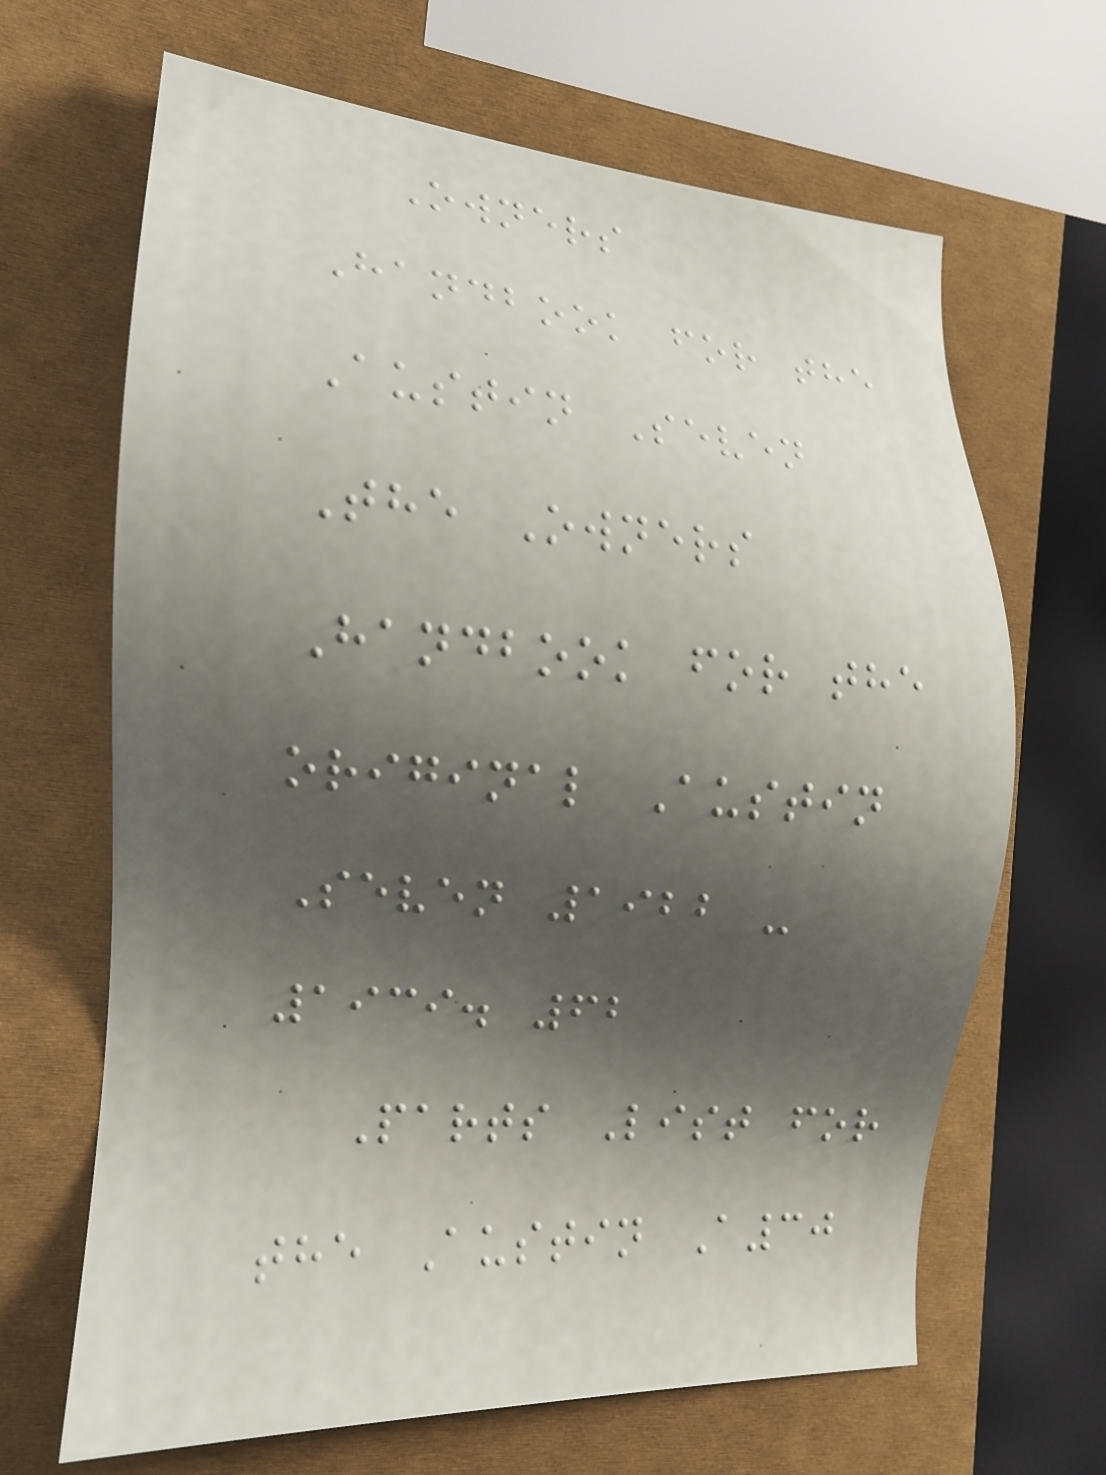Owners
Handbook for the
Austin Seven
The Owners
Handbook for the
original Austin
Seven 1922 -
1939. 62
Parts List for
the Austin A30
